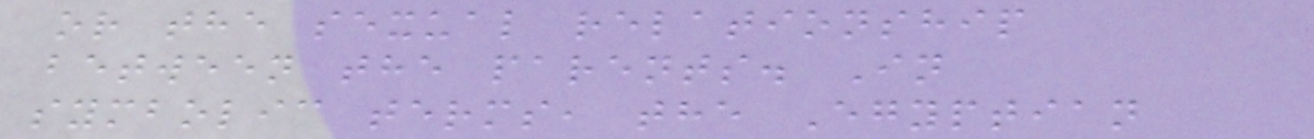or the sexual relationship
between the parents. In
symbolic terms, the Egyptian
